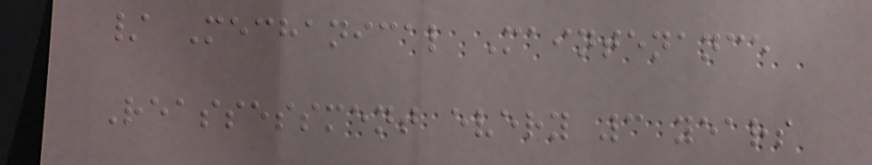/ Mechanical Maintenance
Reassessment every 3 years
